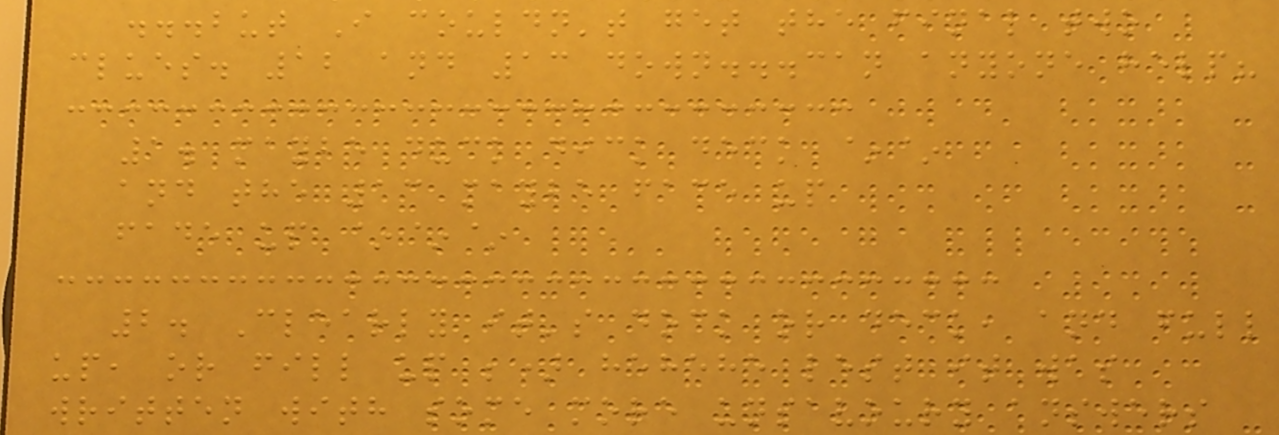...but I couldn't get the final two
clues. 12 and 13 down...can anyone help?
1. maybe duck dick deck ~~
and the 13 maybe face up
fade up ~~~
2. Clearly it's dock or deck, and full
up, or fill up ;) hehehe lest it was
written with some more unsavoury answers
